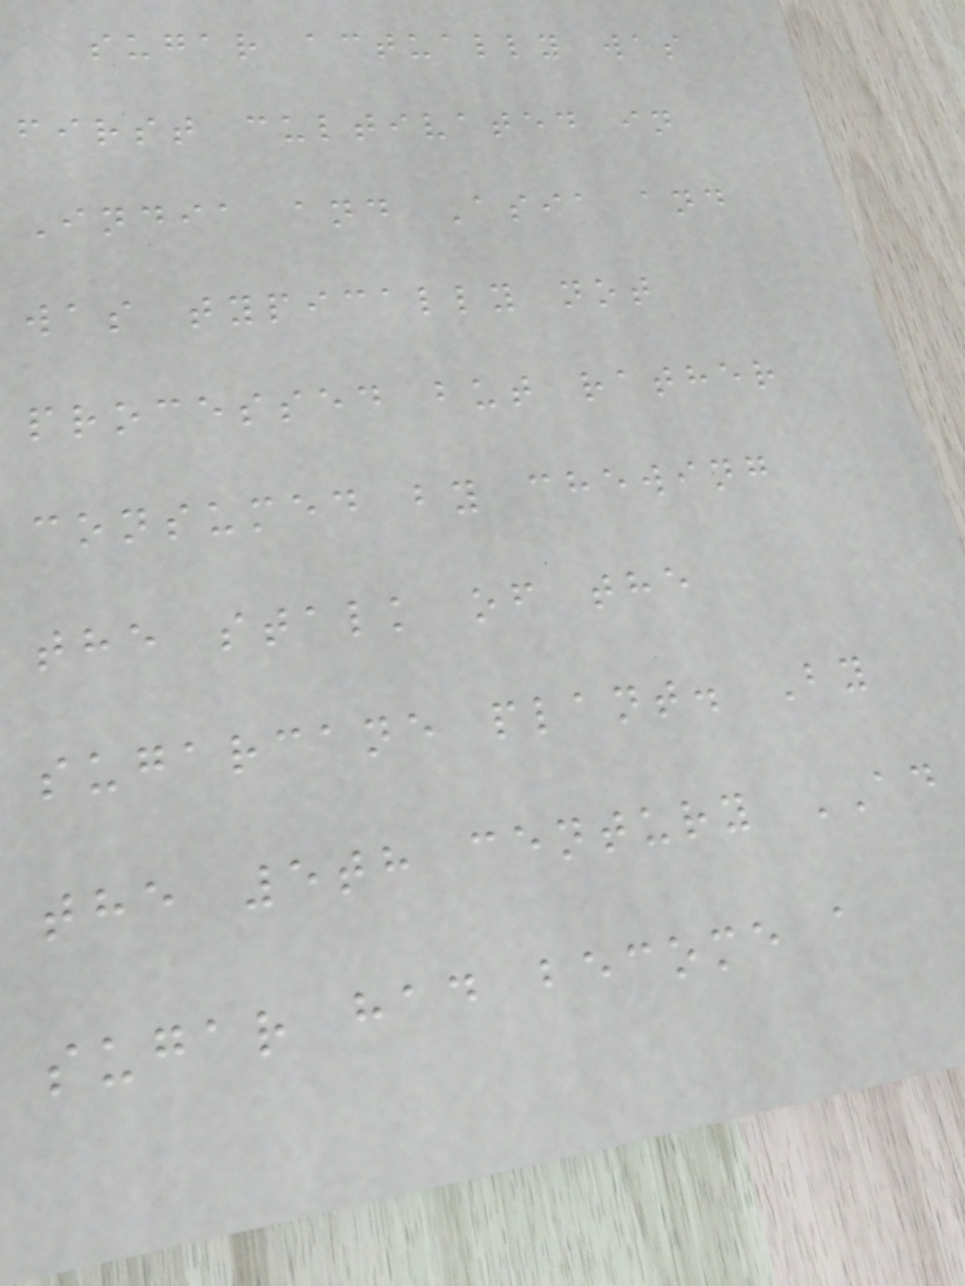sugar actually was
first cultivated in
India and Asia and
was typically not
processed but rather
consumed by chewing
the stalk of the
sugarcane plant. By
the 5th century AD
sugar had become a
